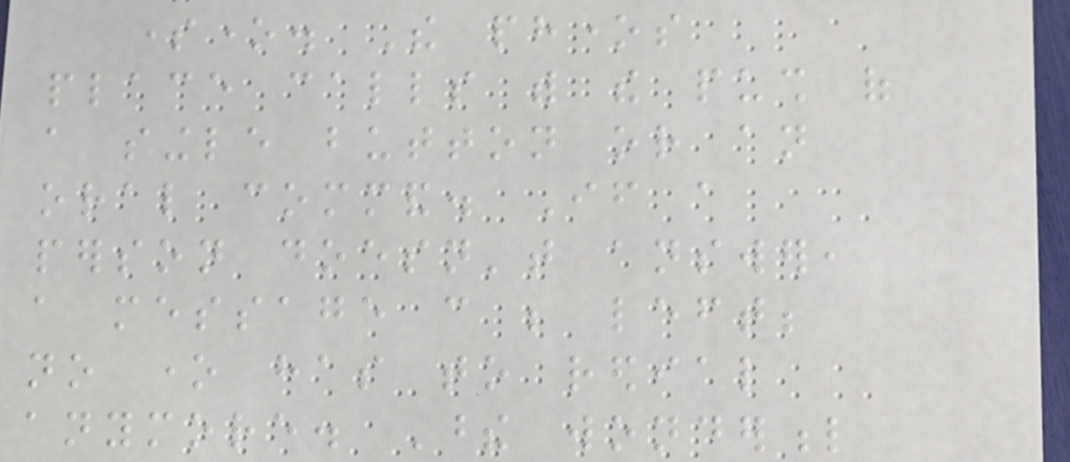someone. The phones
place calls with the push of
a single button or an
oral command. If a
person doesn't answer,
a message can be left;
no one has to redial
anymore. These wonderful
